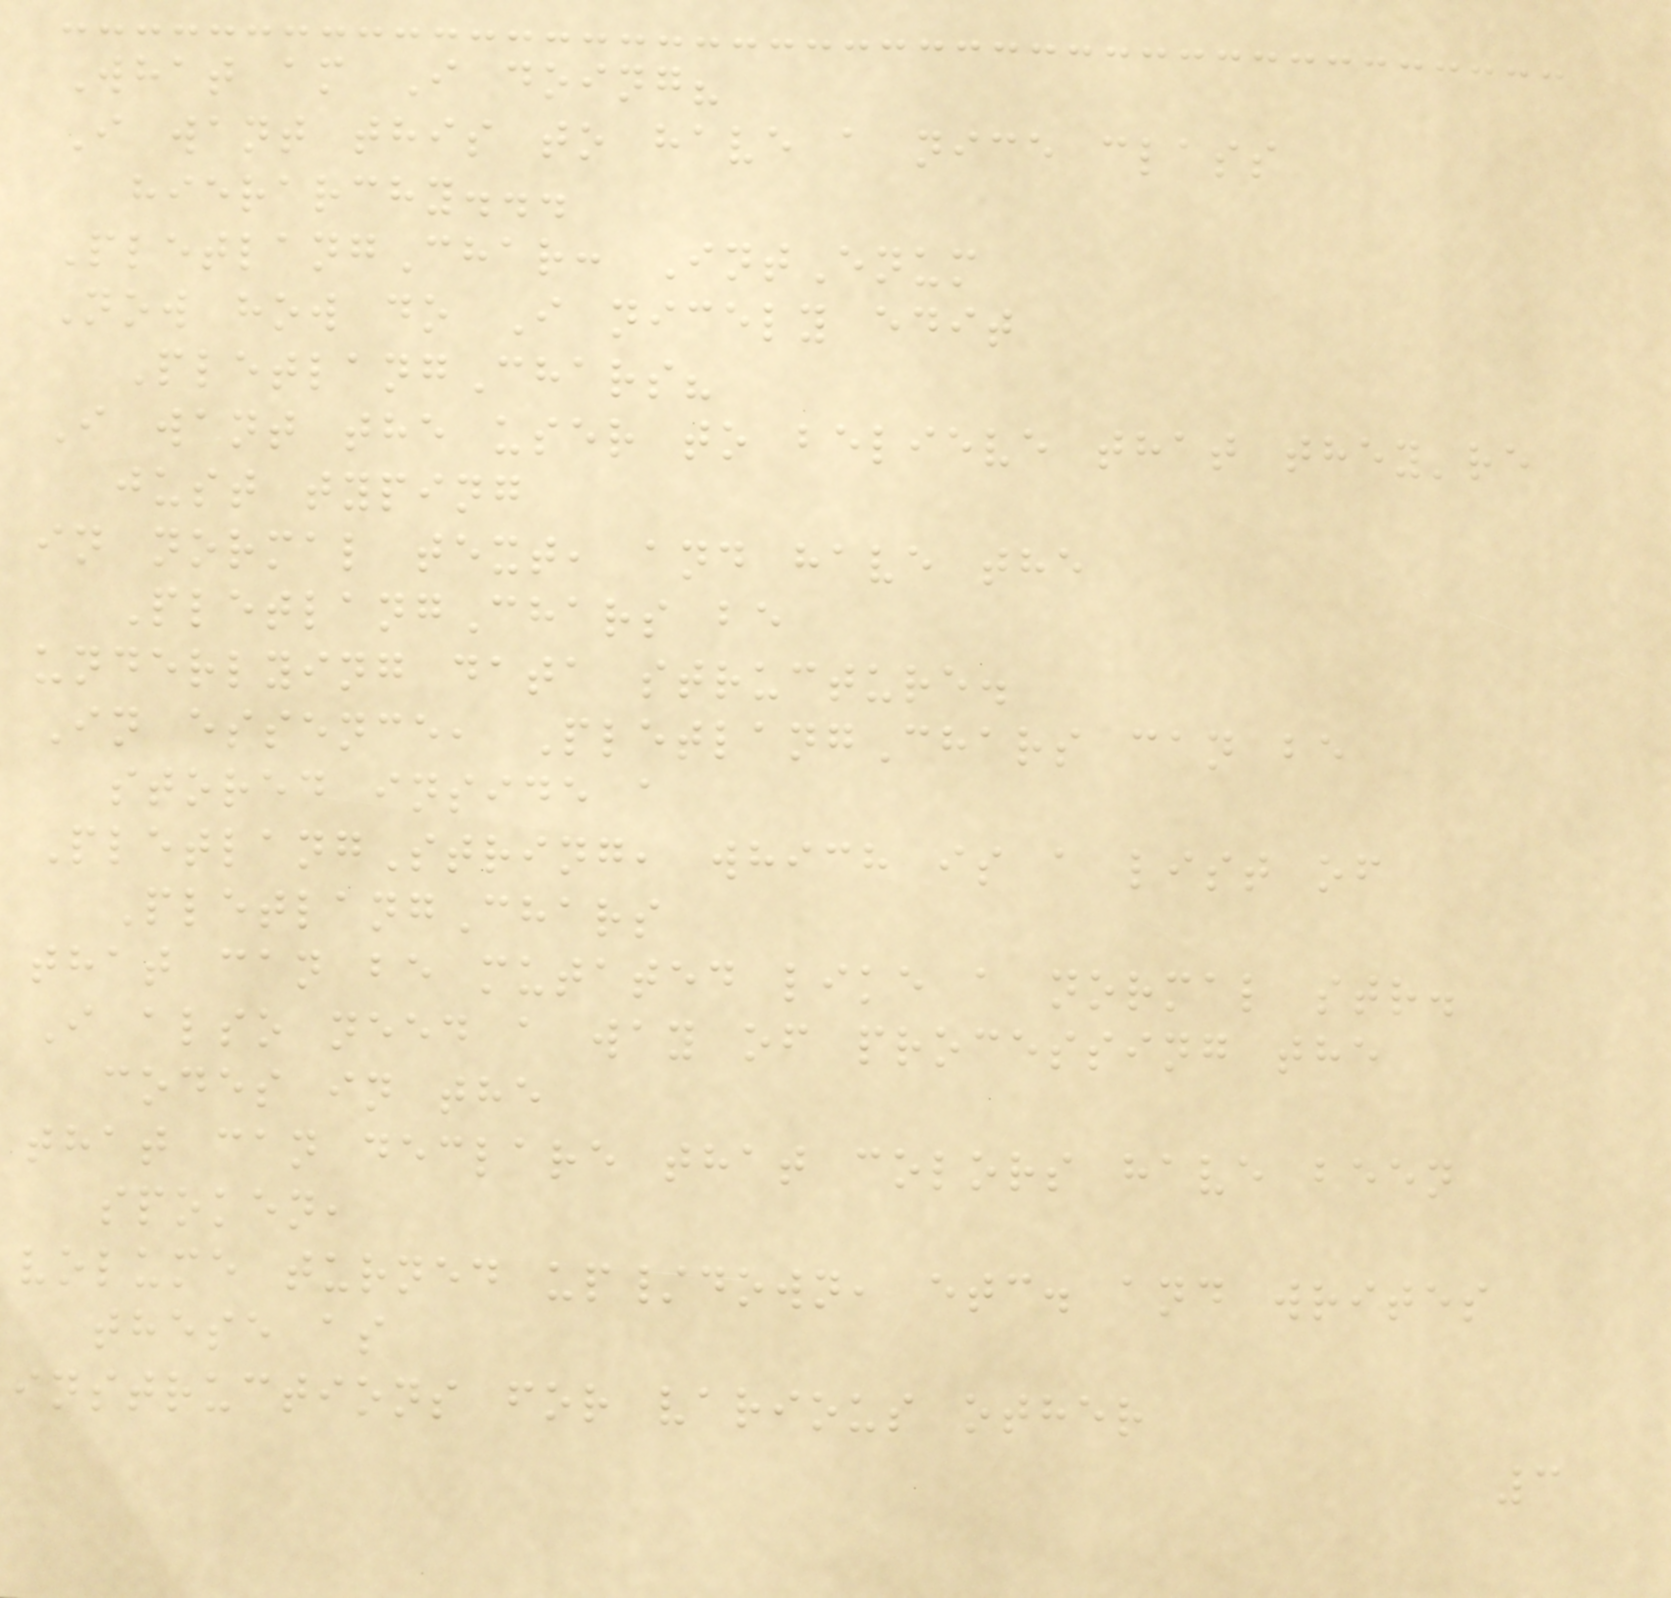What am I doing?
I want this to have a nice class
hierarchy...
PletlangChar: IntEnum
Now how do I nicely edit
PletlangChars?
I want the user to believe that they're
just typing
in normal text, and have the
PletlangChars be
underlying data structure.
In essence, PletlangChars can be
stored inside a
PletlangString, which is a list of
PletlangChars
that can be mutated like a normal str.
I also need a way of processing the
codes in the
that can declare that colors have been
spoken,
volume turned up/down, etc. and writes
these as
instructions for various other
3
